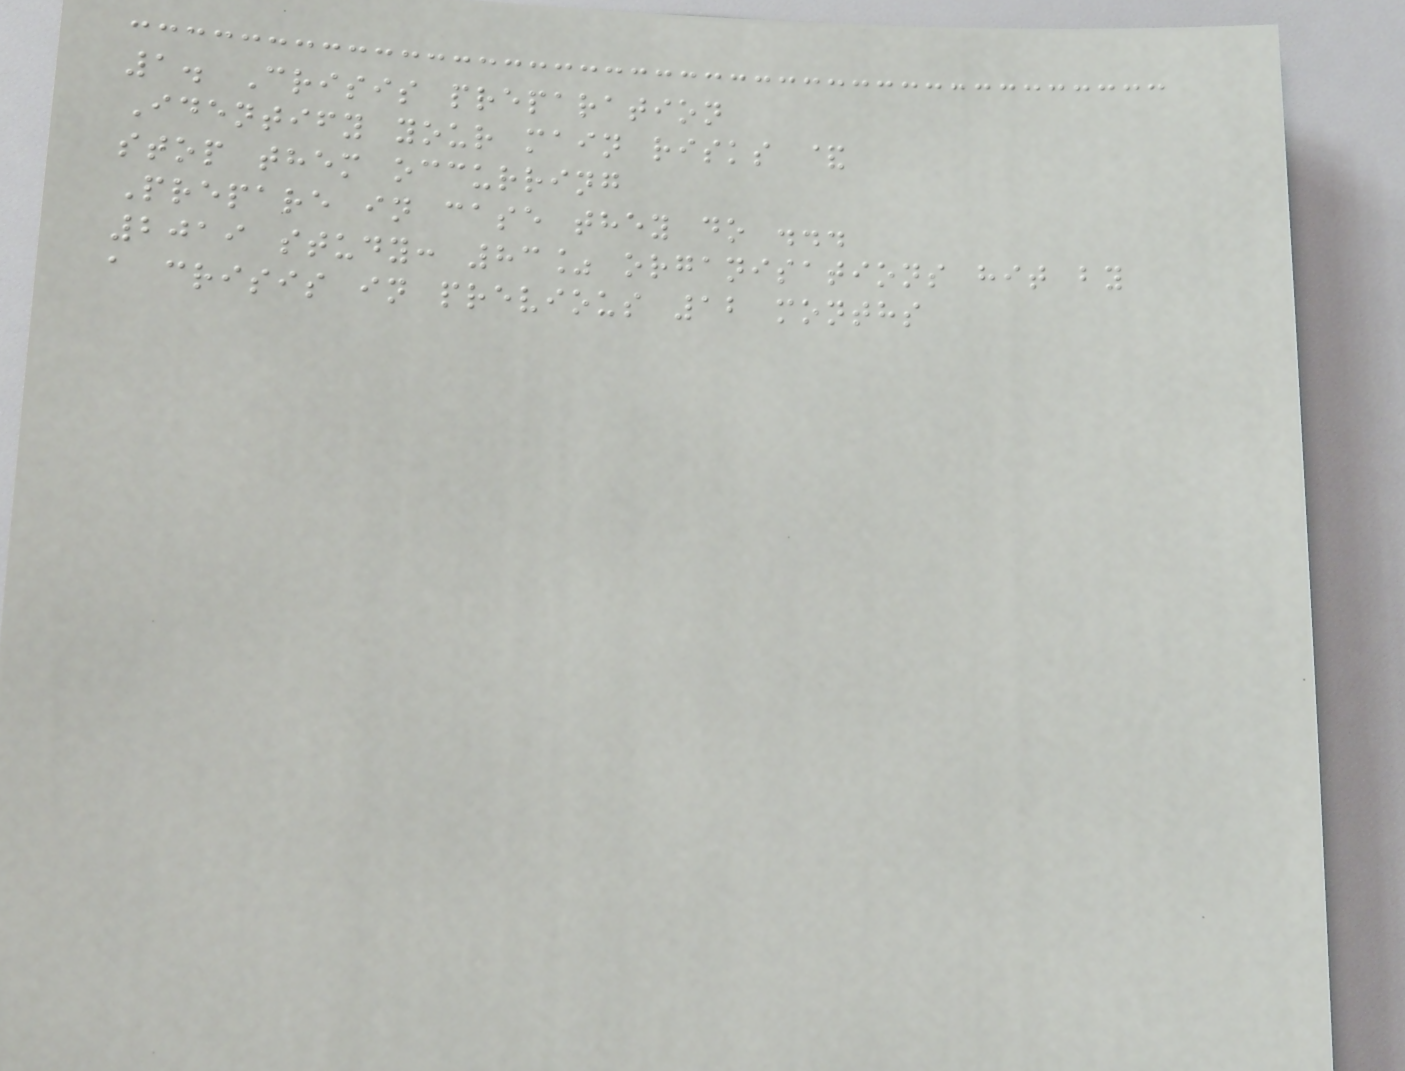1. Crisis preparation
Identify your main risks &
stop them occurring
Prepare in case they do ...
2019 study: 83% organisations hit by
a crisis in previous 12 months
